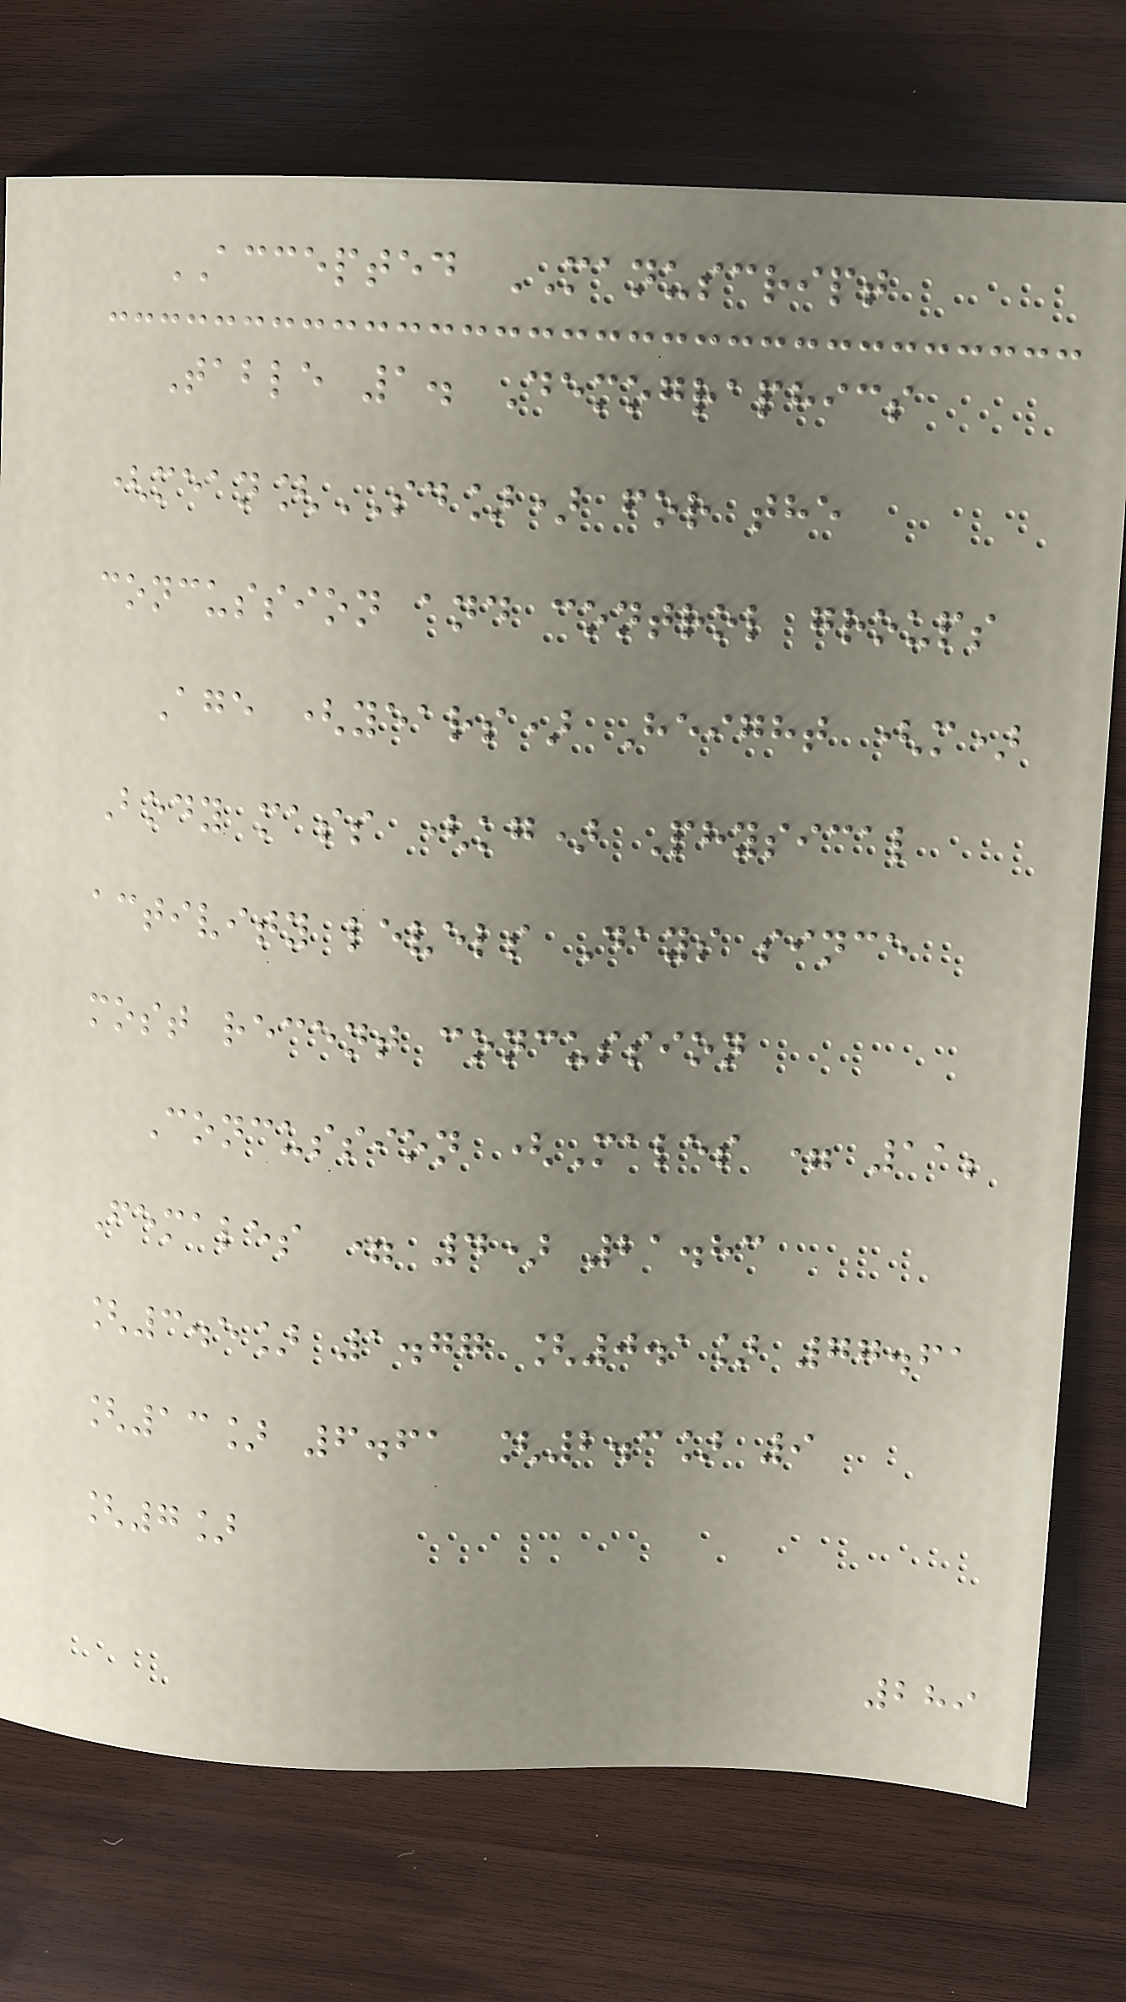ACCEPTED MANUSCRIPT
Table 1. Demographics
(mean[SD]) for the
concussion and control groups
Age (years) Height (m)
Body mass (kg) Physical
activity levels Days since
most recent concussion
Concussion (Males = 11;
Females = 4) 21.83
[3.5] 1.77 [0.1] 77.61
[13] 6.61 [2.3] 9
[7]
289
